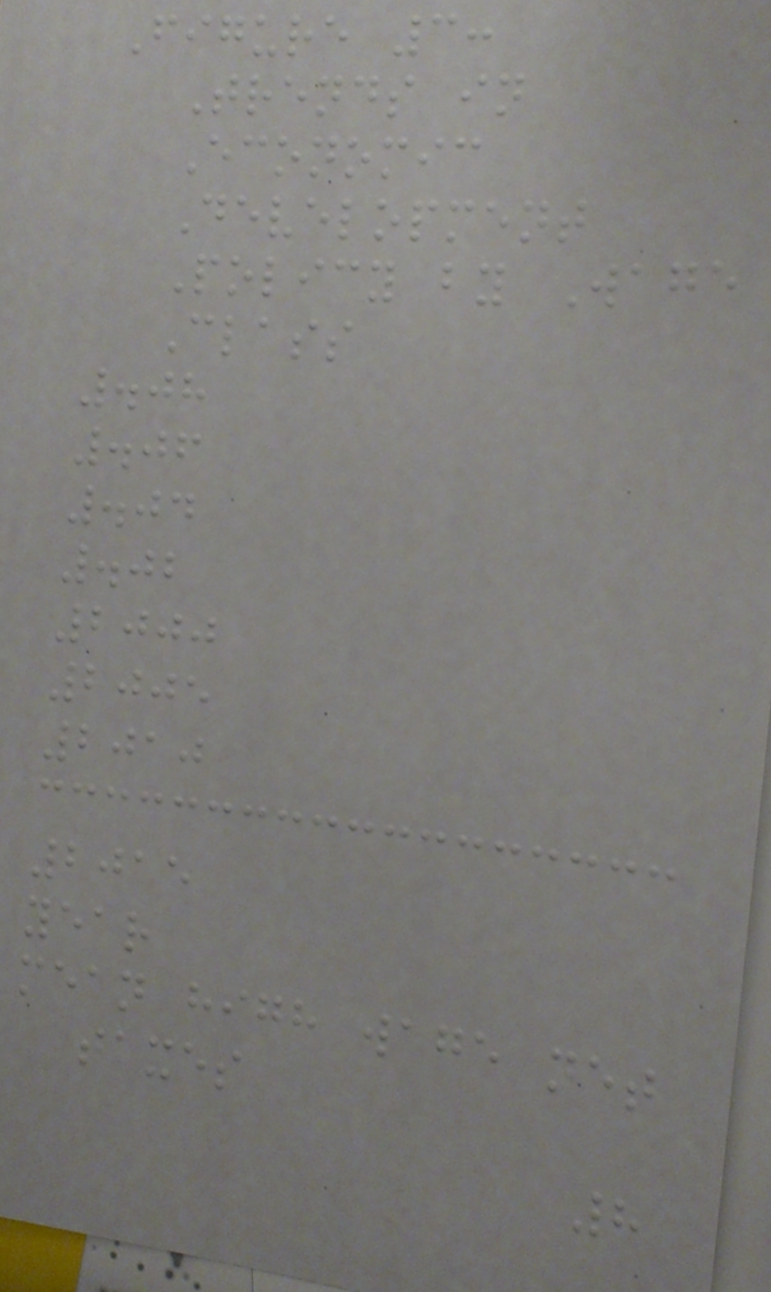Figure 3:
Trends in
Economic
Development
Policy by Wage
Class
.08
.06
.04
.02
2000
2005
2010
2015
year
mean high wage net
taxes
8
